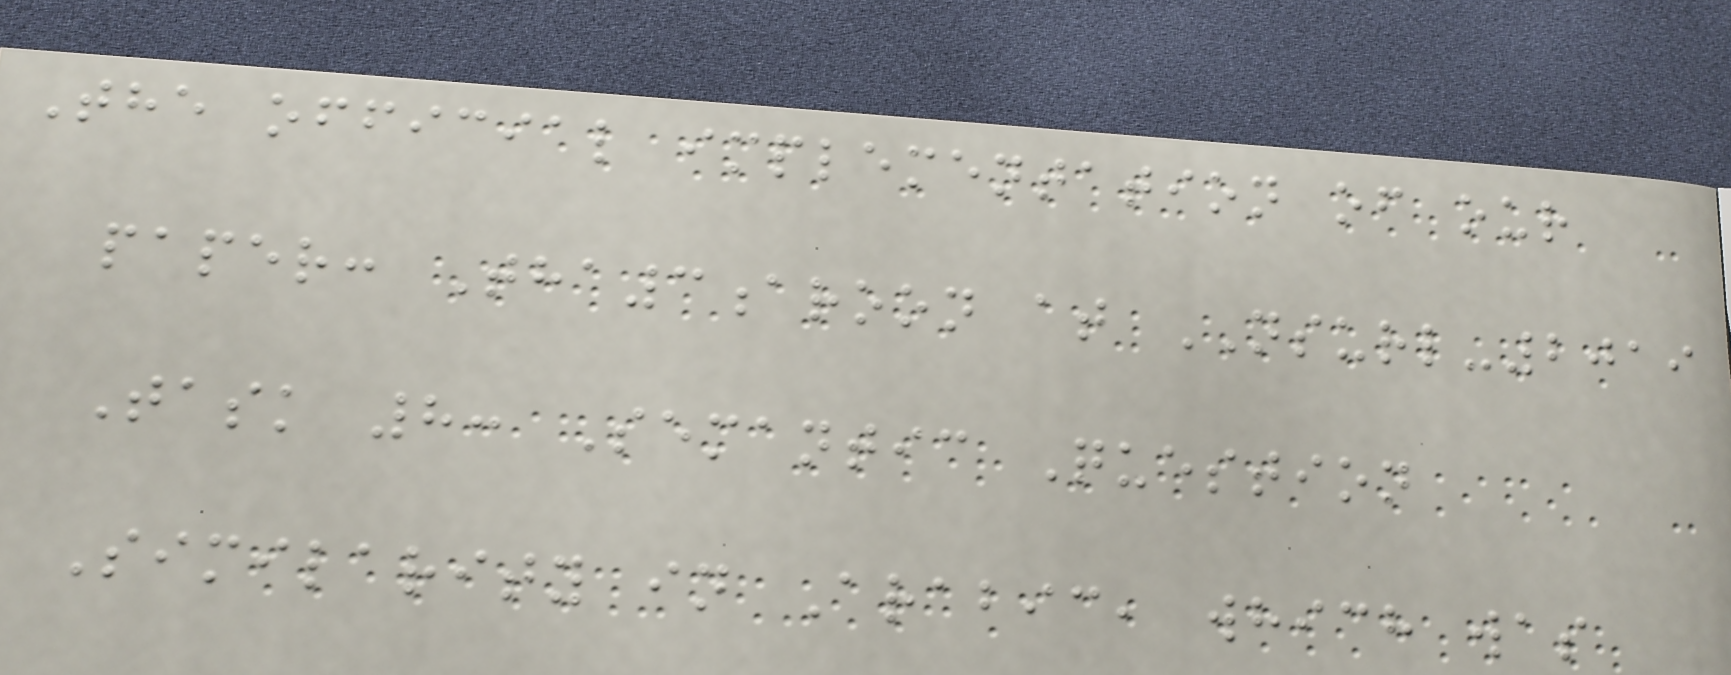The official implementation of our
paper: Tha3aroon at NSURL-2019
Task 8: Semantic Question
Similarity in Arabic, which was
